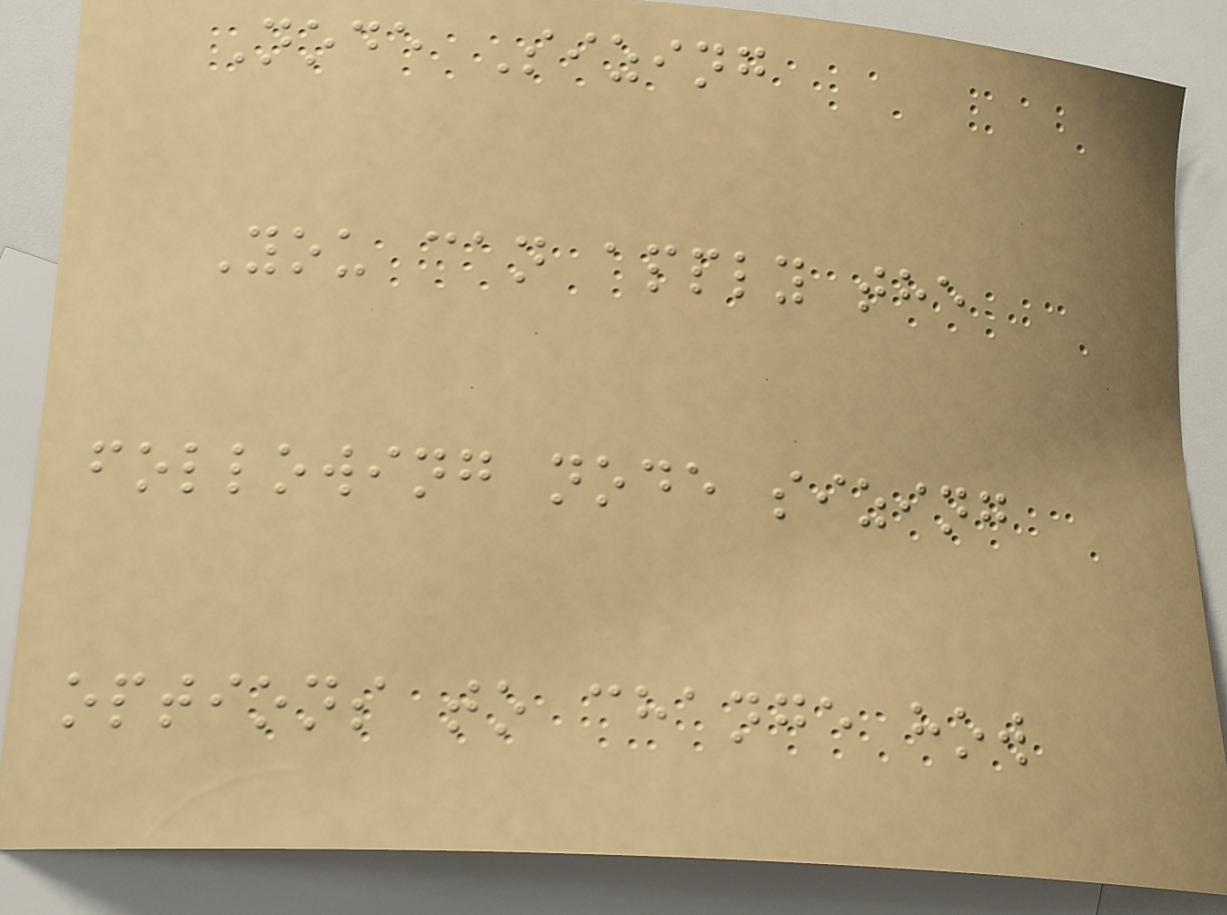Node Sizing
You can apply the
following node sizing
options to change how
